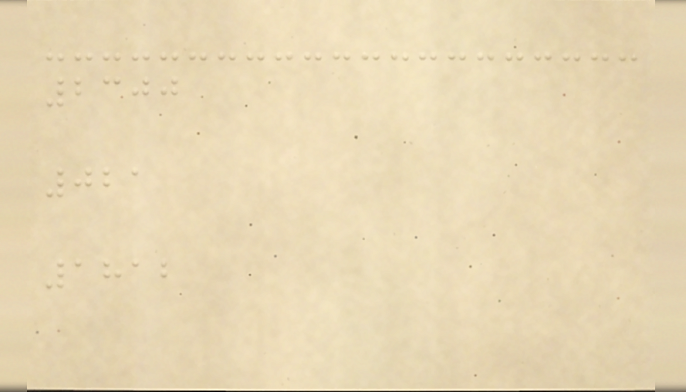2300
021
1812
